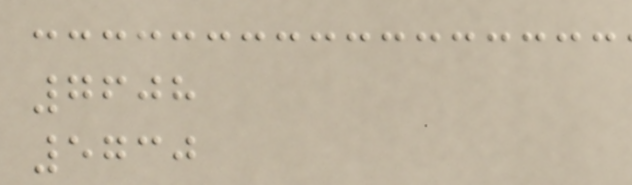7608
5730
